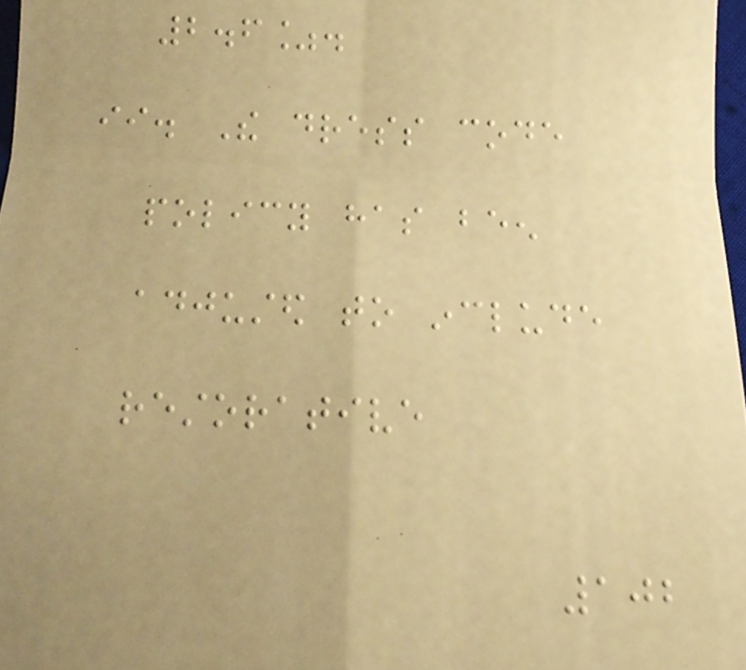2.6%.
ii. The dress code
policy has been
adjusted to include
restorative
102
